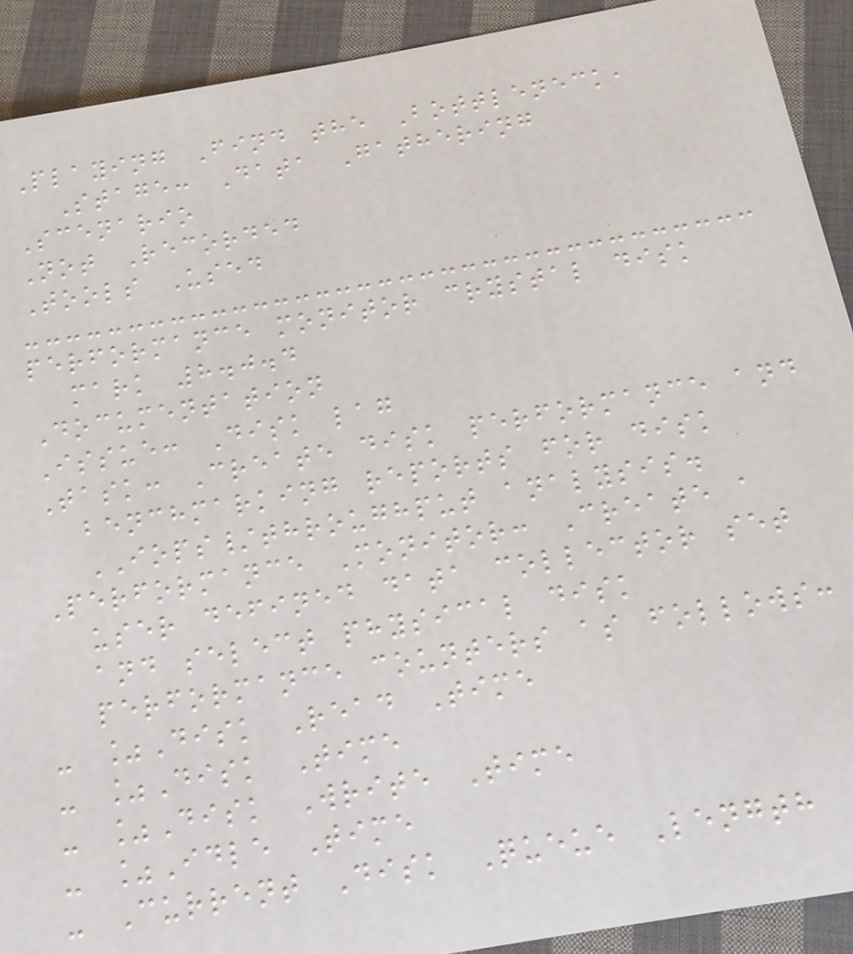Playing Find the Bottleneck,
Stage: Data Gathering
Scenario
Not Recorded
Tools Used
performance monitor crystal disk
mark 8.0.4
Documentation
Issue: Disk lag
Task: Create disk performance and
benchmarking reports for disk
IOPS/throughput analysis.
Performance Monitor: Create a
user defined data collector set
and select physical disk
performance counters as follows:
- %Disk Read Time
- %Disk Time
- %Disk Write Time
- %Idle Time
- Current Disk Queue Length
